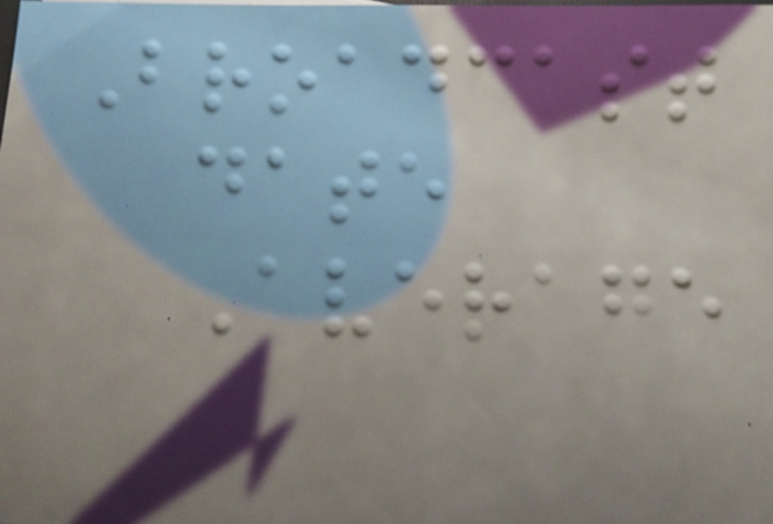Broadcast
date
Average
